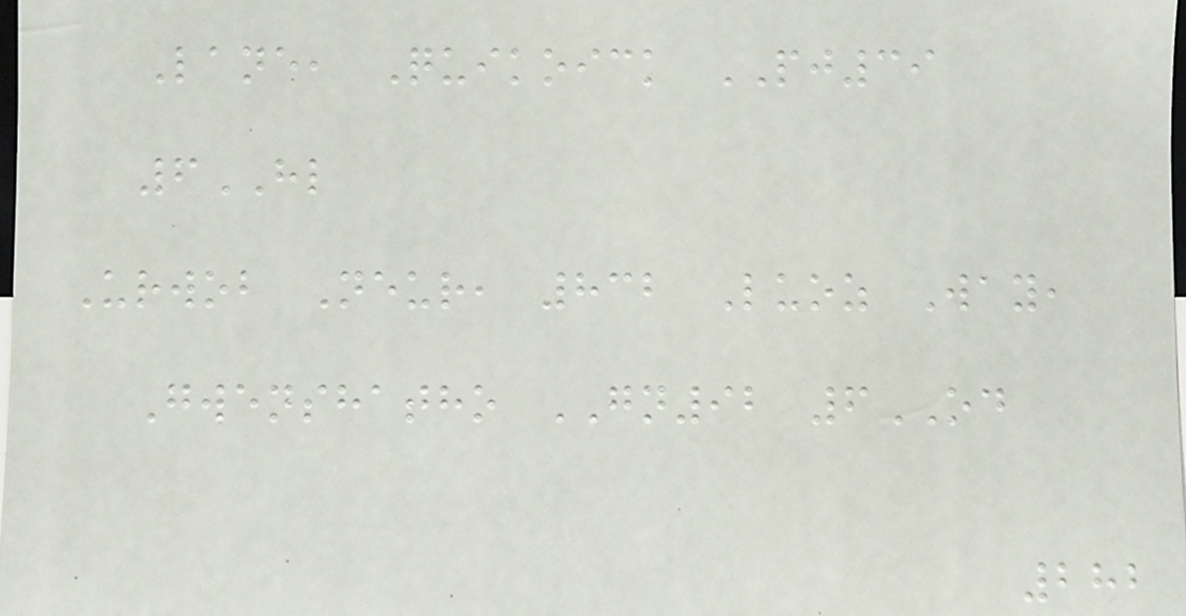Lane, Quikoick PJ39
6HL
Urwob Neur, 832 Luoz Way,
Gwenshatho GN92 6OD
282
